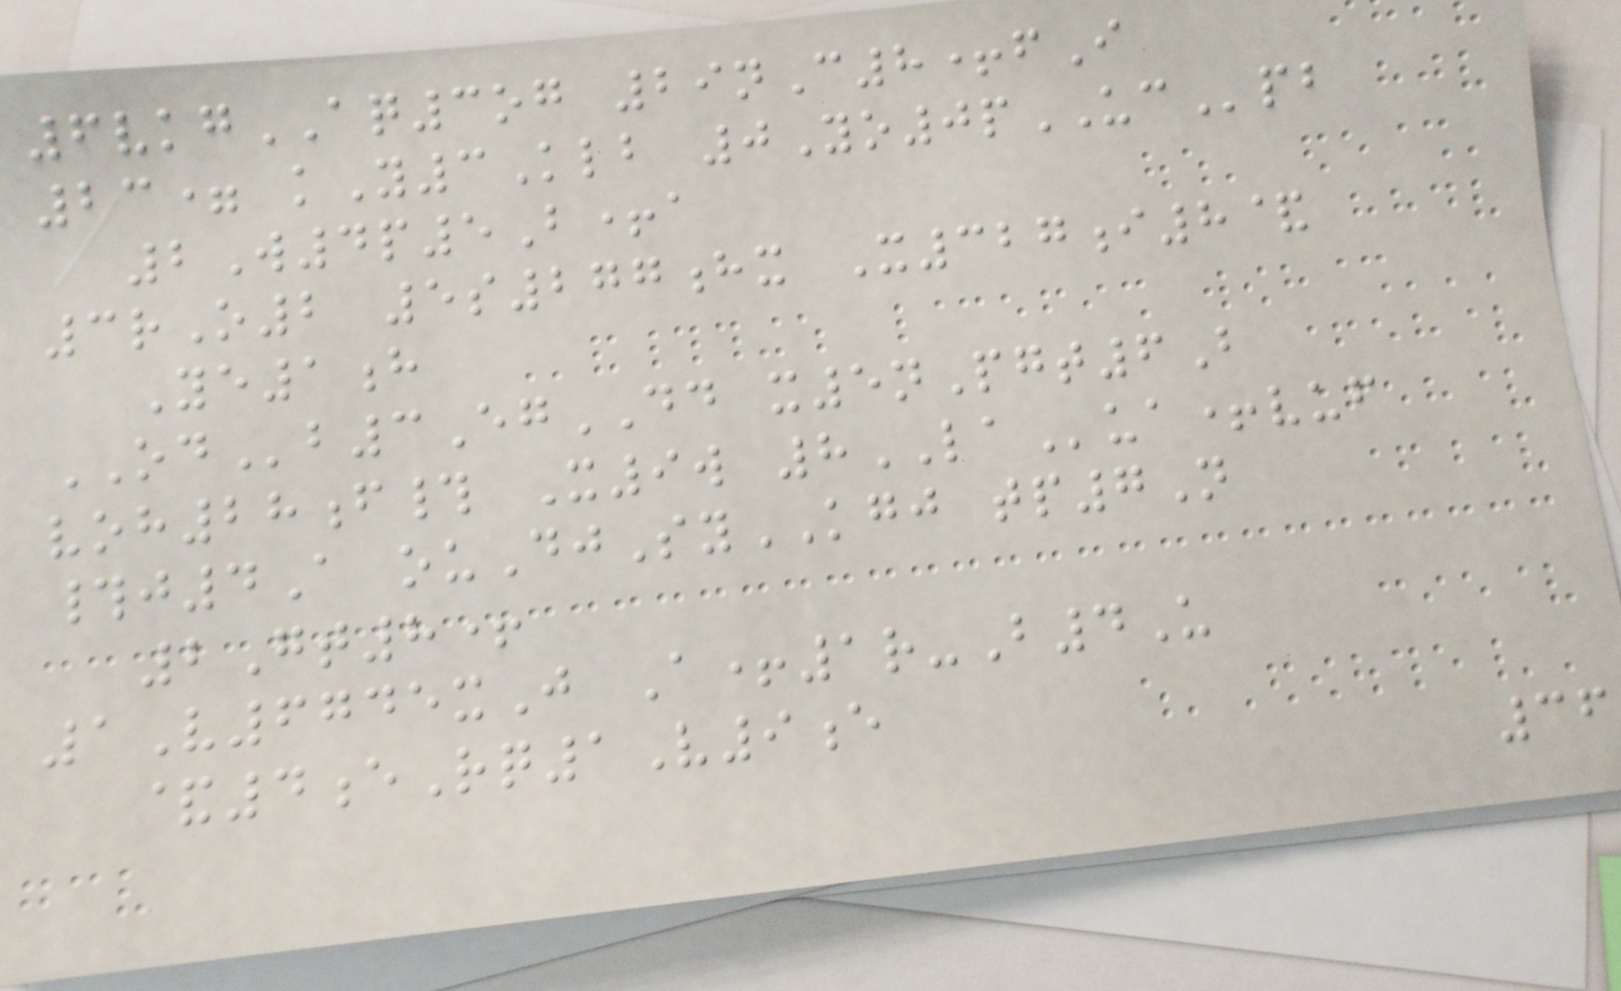6vkgAQ3og 29nC8+fI
23= kY3Klb 0Yo0pUCpb
2W4p5B+a
3rO2 5s277hx X327i8&
Ye1h
ODb3EgDD x5nPgt6B
voh28f# X9w 8LAua+vuf
#j4A ouDjSyKGJ tp7N
2Gt8+
1V6745xJ A+1r-B4U
&4eRq1V9e
36
